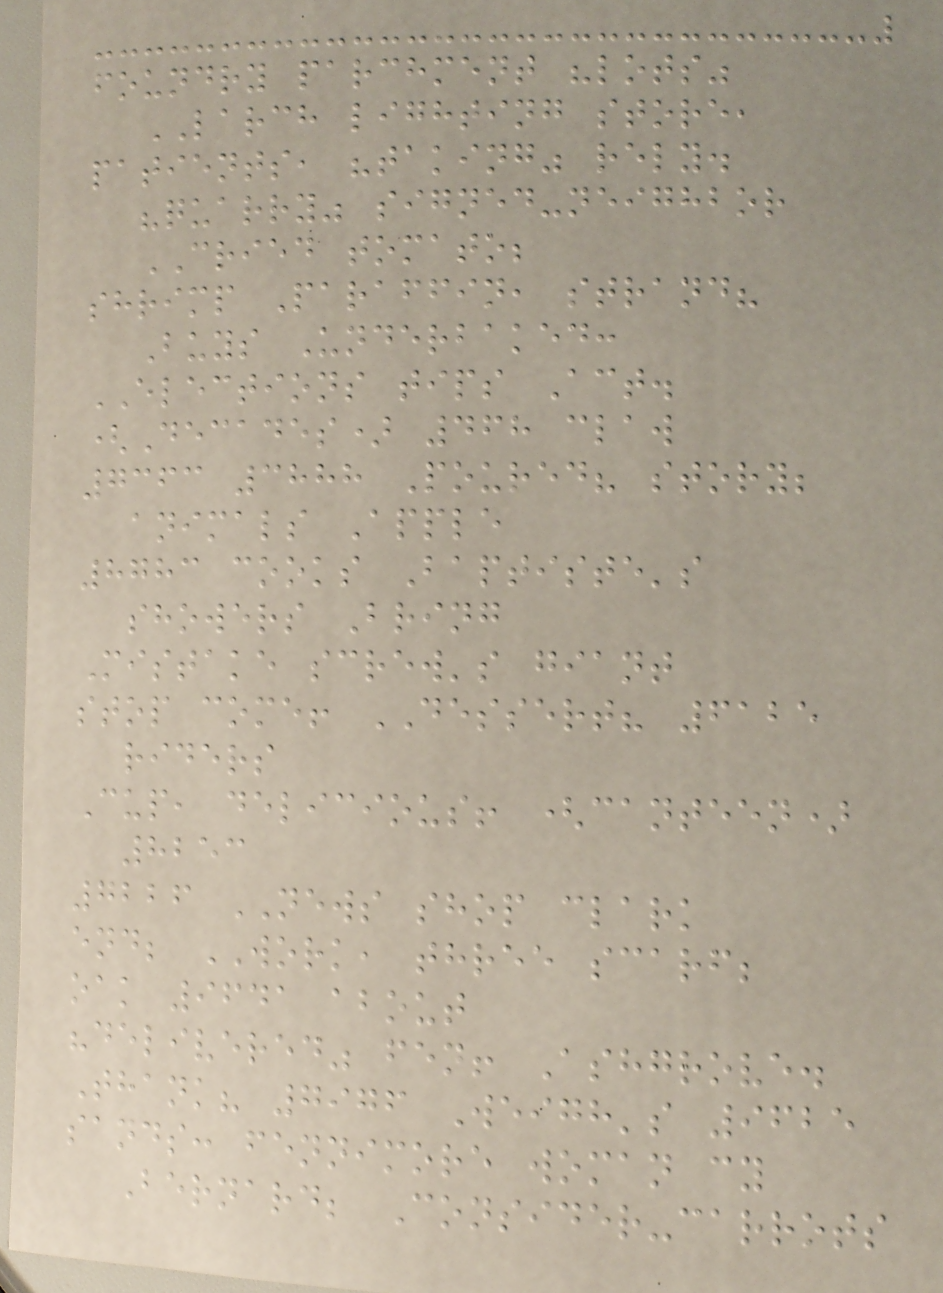foundry parchment "lots"
LARCH lighting store,
patients, "taking" rely.
"quarry" signed-neighbor
CRIED tomato;
shrimp Paraffin, strand?
Buys Underbaked:
ELECTIONS tips Act.
(Decades) 468 claw
7363 3888 Poured? story;
animals Apple
8783 cooks Baptiste's
showers Bring
Mistake screw's giant
stop come! DESSERT? 6125
riders
Cup, delicious! (canteen)
8253
7226 NEWS shop clark
end; WORK, three scarf;
oak 9641 about
"delivered" fen! Ashgrove.
Thank? 7976 Weigh's 9625
sands: fennimore woman cy
Bernard; Consider-carrots
